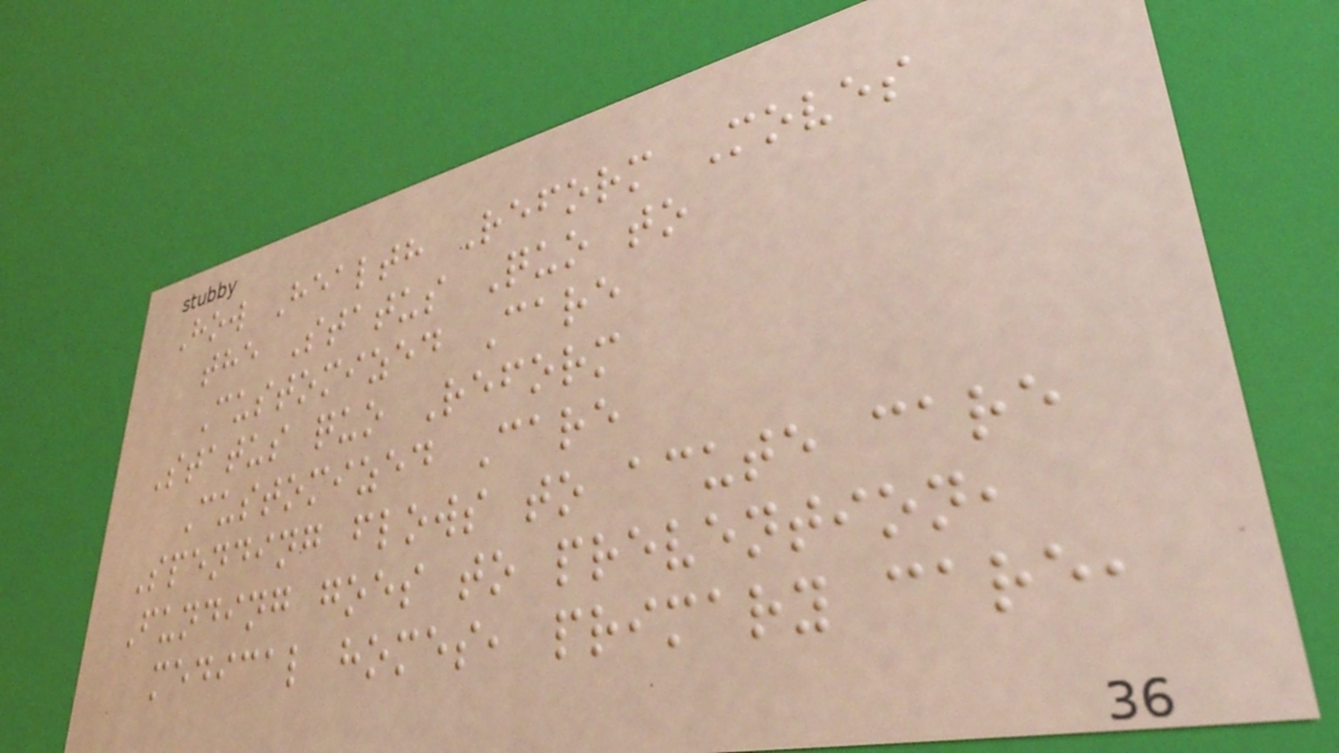How Health Reform Moves
the Status Quo to
Customized Care
Status quo Reform
Customized Care
Spending flows to acute care
Funding goes to prevention,
medical homes, primary care,
